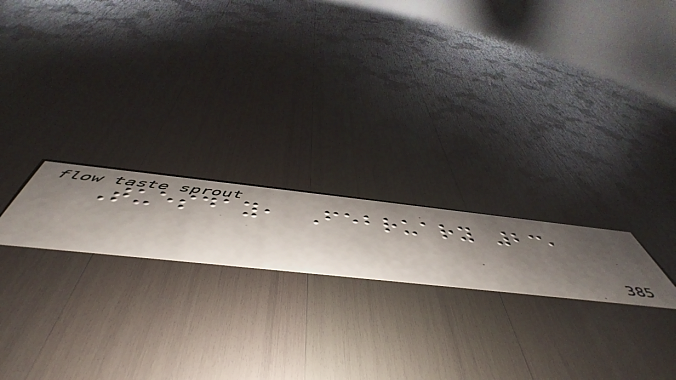Tuesday, February 23,
